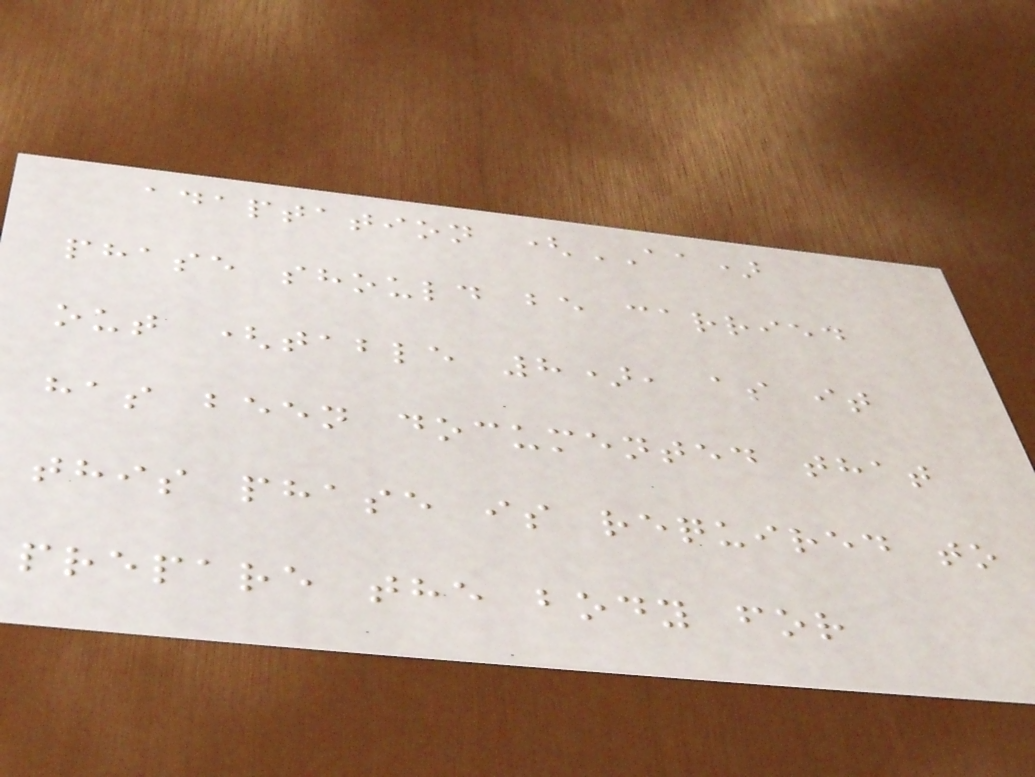adaptation (AA)
phase should be carried
out (table 8), as it
has been documented that
this phase is required to
prepare the body for
